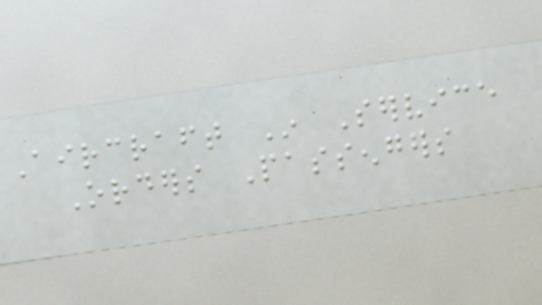Aircraft In Service
Orders Passengers
